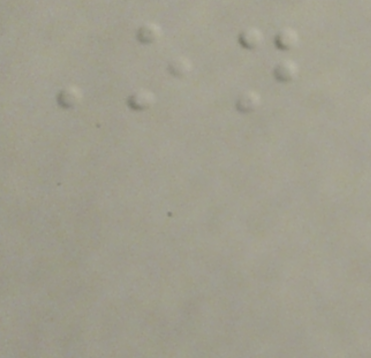On
